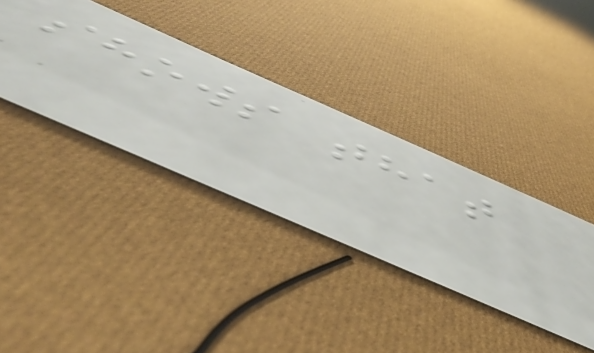shows that
